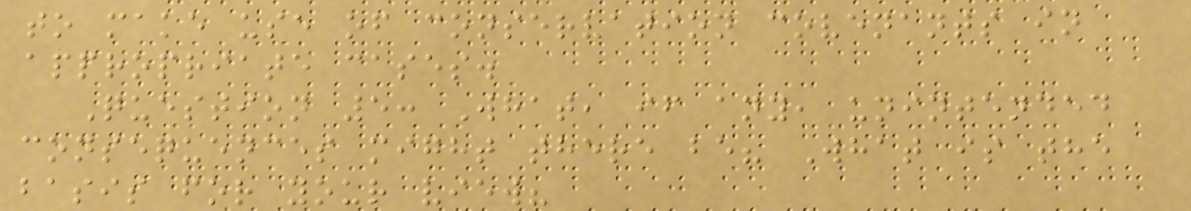to make use of conservation covenants in
appropriate cases.
Question 5: What, if any, unintended
consequences might there be? What is the
basis for your view?
